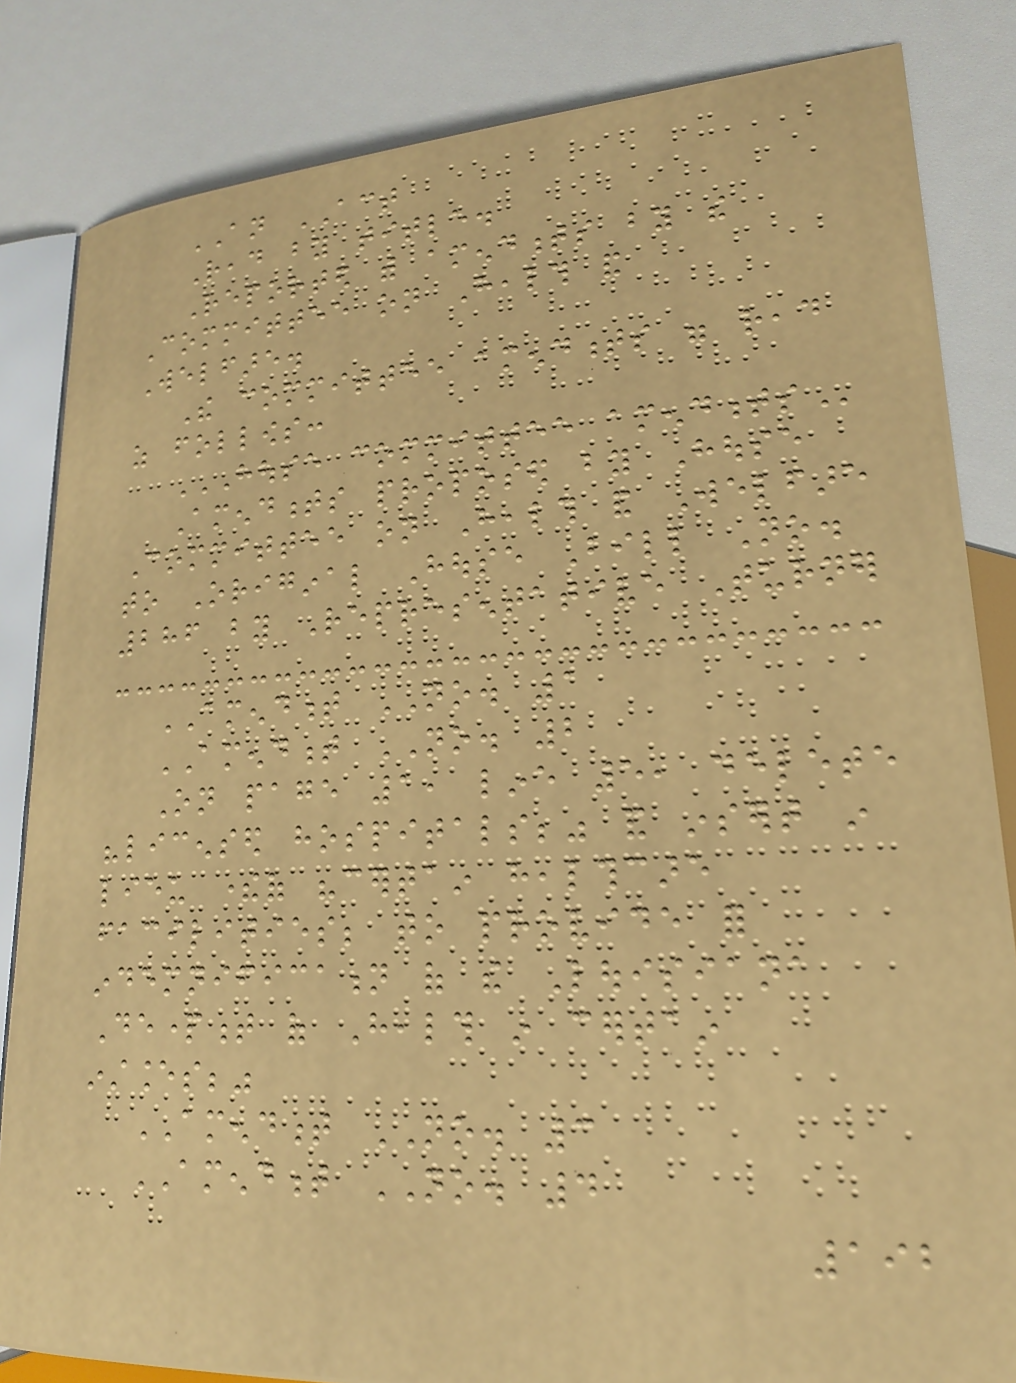AN ACT
Read by title.
Reported with amendments by the
Committee on Health and
Welfare.
The committee amendments were read
as follows:
HOUSE COMMITTEE AMENDMENTS
Amendments proposed by House
Committee on Health and Welfare
to Original House Bill No.
286 by Representative Turner
AMENDMENT NO. 1
AMENDMENT NO. 2
On page 1, line 5, delete
"licensed hospitals;" and insert in
lieu thereof "certain healthcare
facilities; to provide for
indemnification of the Louisiana
Department of Health in certain
instances;"
AMENDMENT NO. 3
AMENDMENT NO. 4
192
